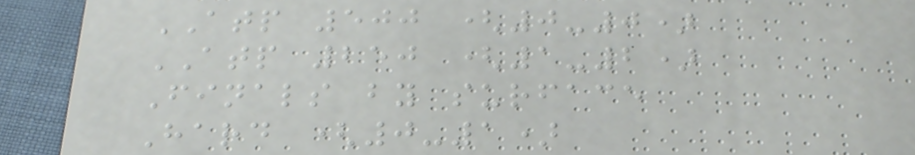ATP 500 (0-0)
ATP 250 (1-2)
Finals by surface
Hard (0-1)
